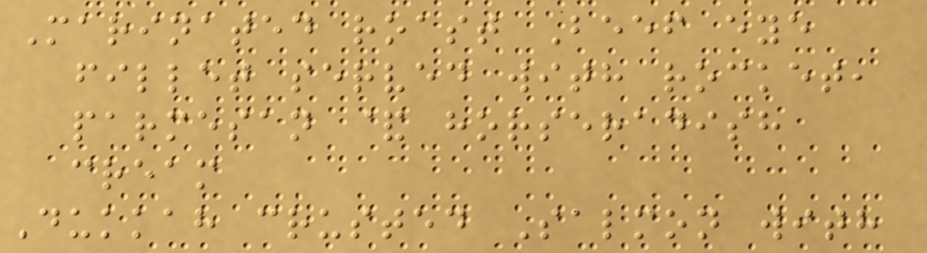Marinated roast Beef eye
fillet served with rocket,
parmesan & horseradish
cream
Dukkah crusted Salmon with
